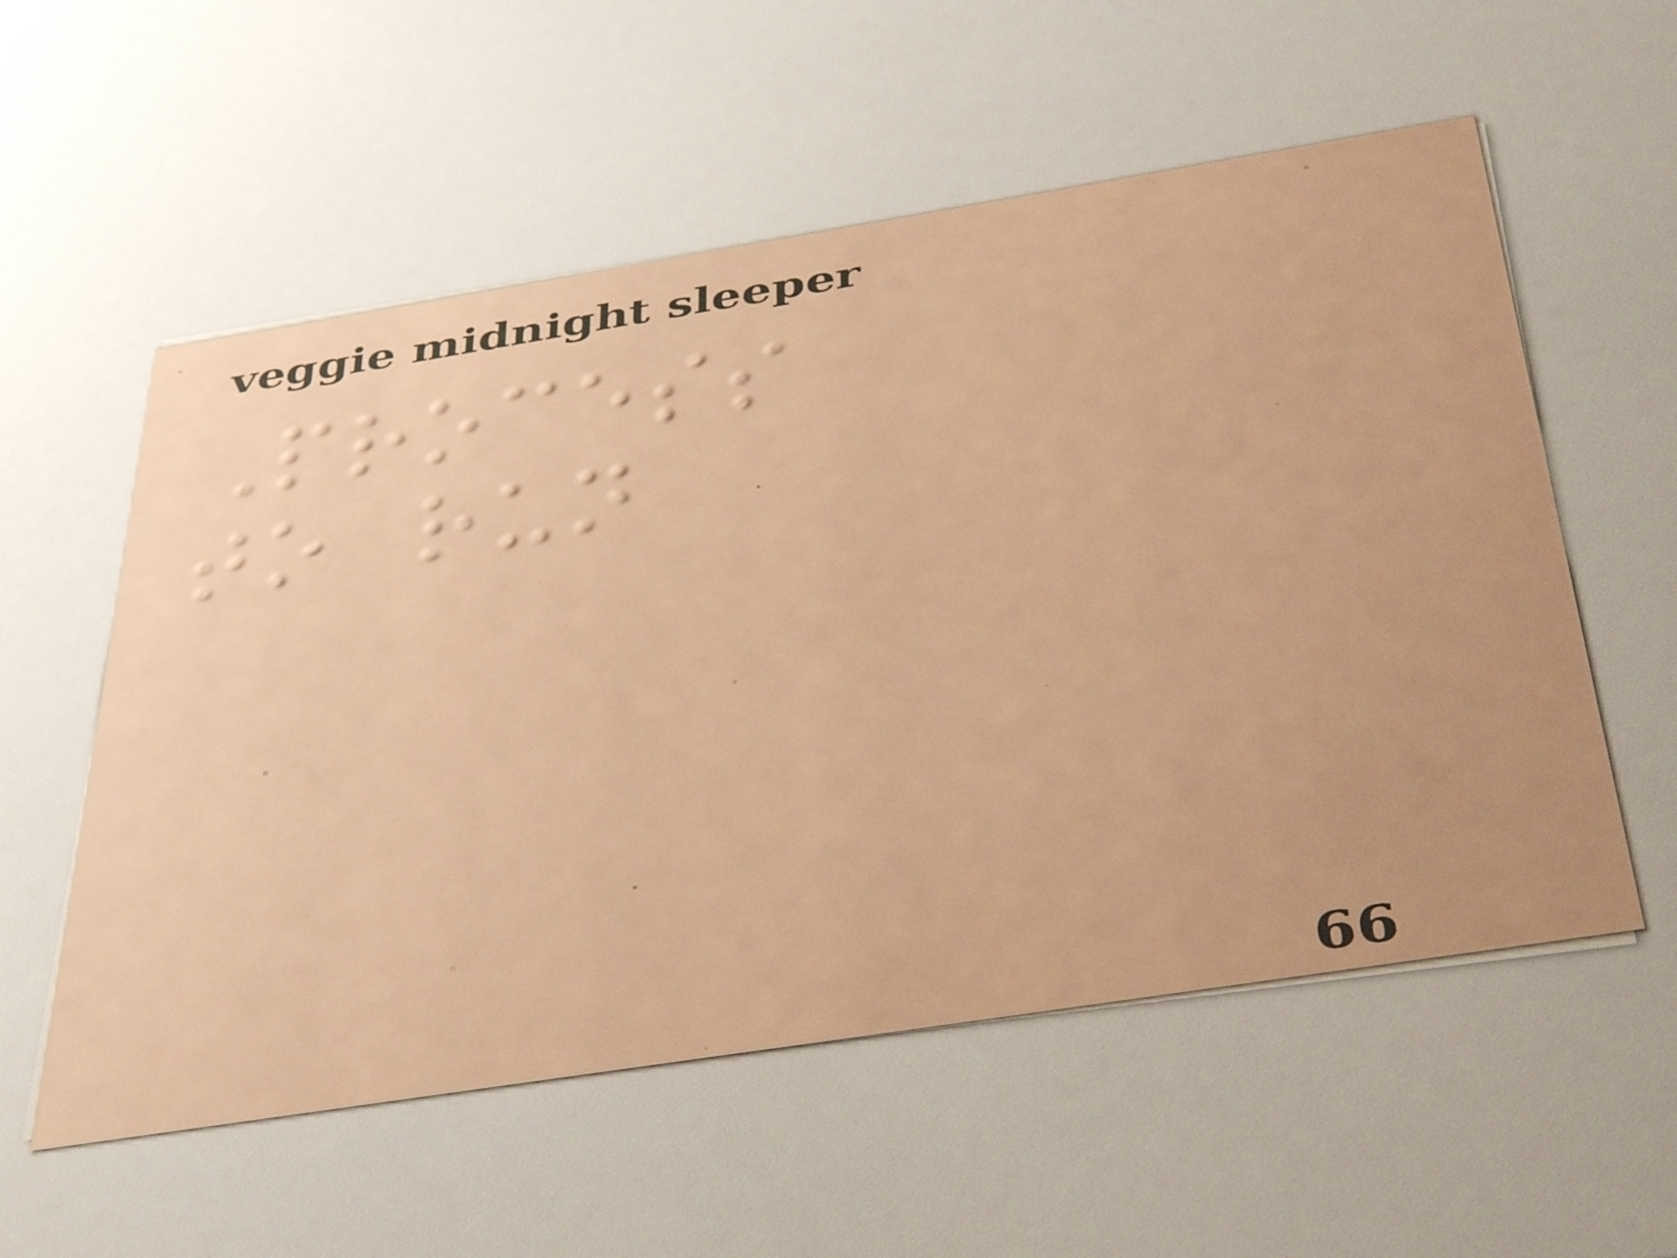Process
to run
